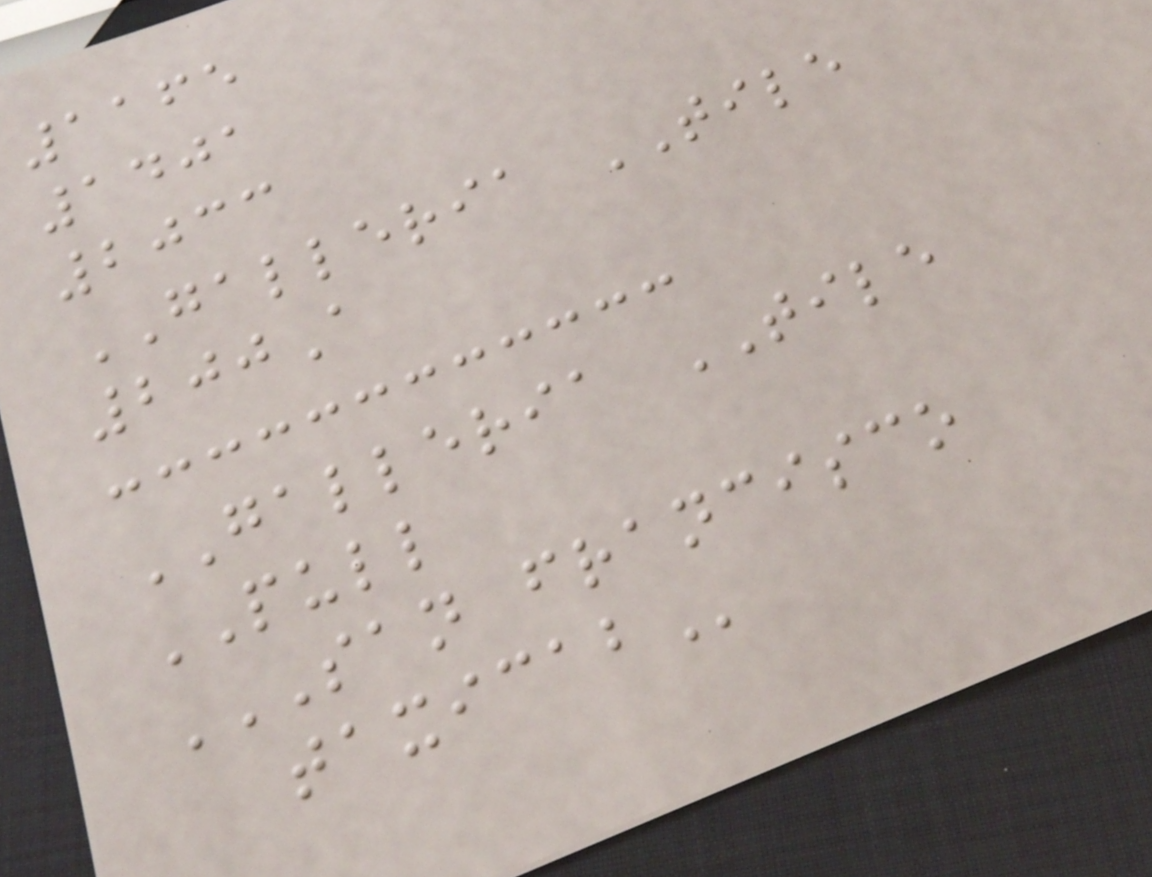1165
1401
2033
GALLERIA TILE
200A
GALLERIA TILE
PULL
SAN FRANCISCO
TAXICAB
